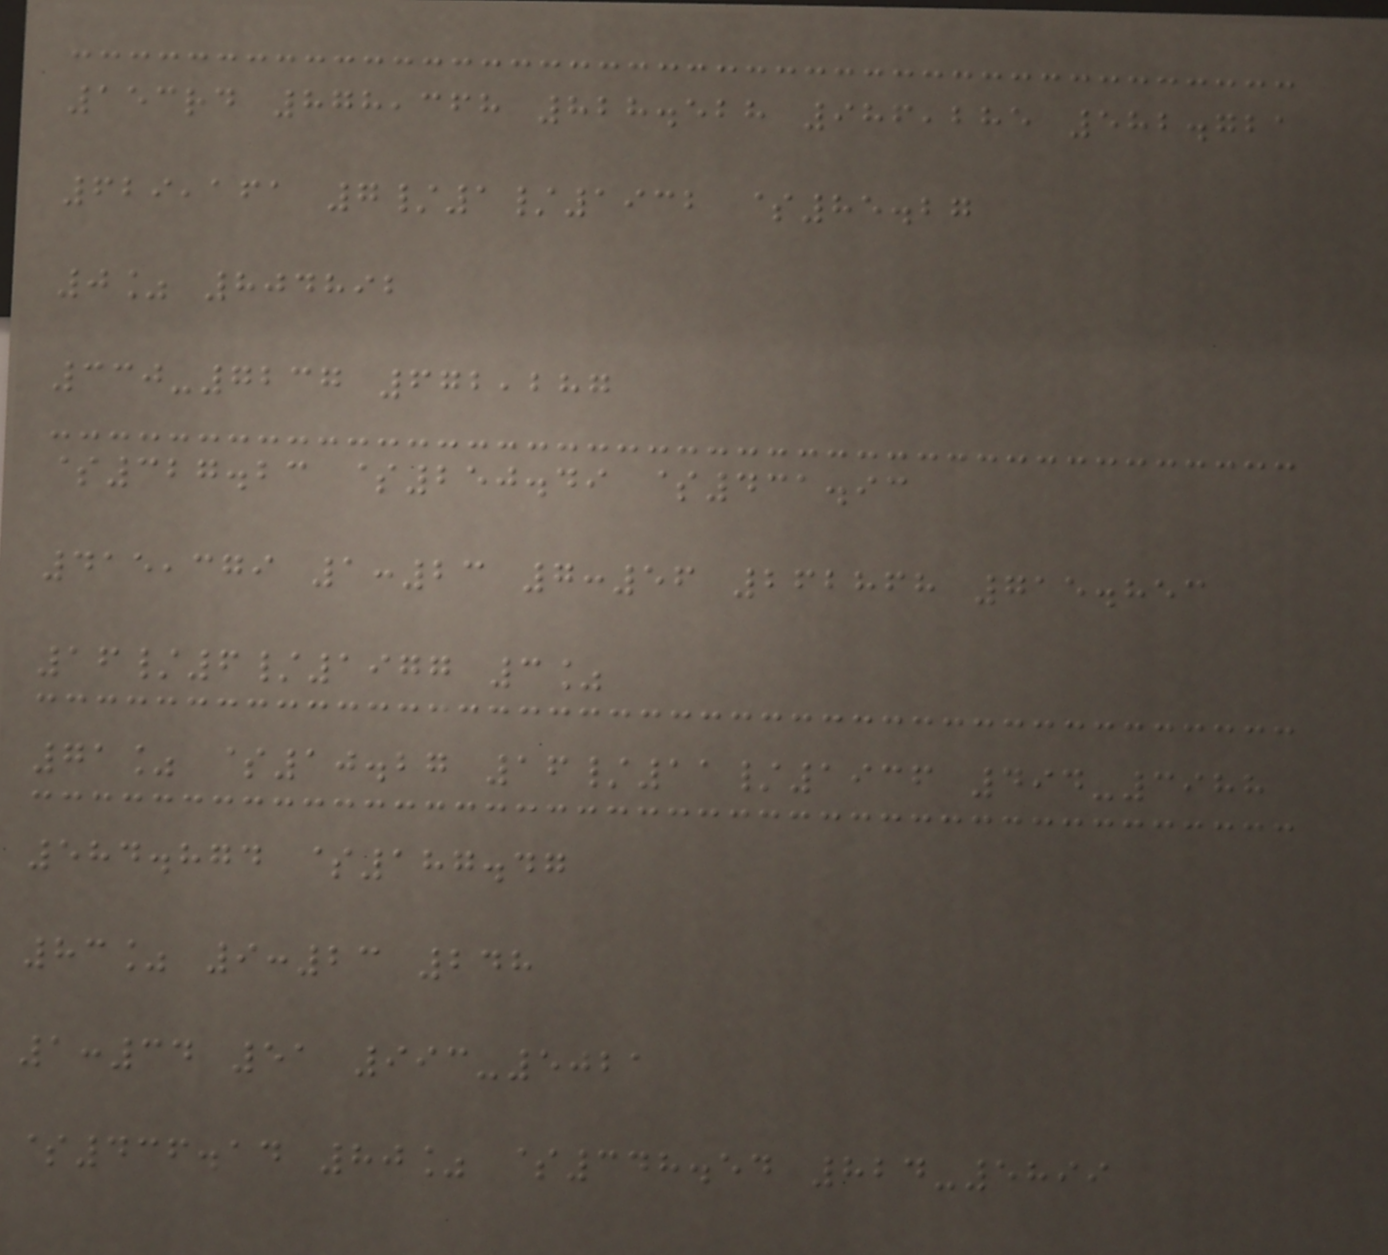153rd 878,368 828.528 986,285 582.721
629,161 7/1/1932 $85.27
0% 804892
330-7237 672,287
$327.23 $250.49 $431.93
415,379 1:23 7:56 262868 715.853
16/6/1977 3%
71% $10.27 16/11/1936 494-3988
584.874 $187.47
83% 9:23 248
1:34 51 993-5021
$436.14 80% $348.54 824-5899
